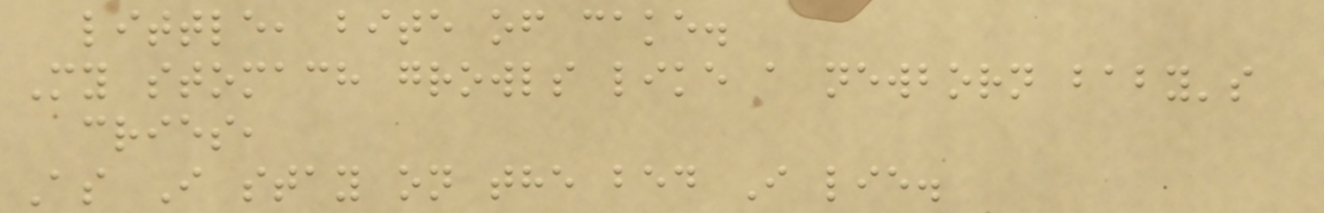little, bite of cake.
My stomach growls like a newborn baby's
cries,
As I stay on the bed I lie.
